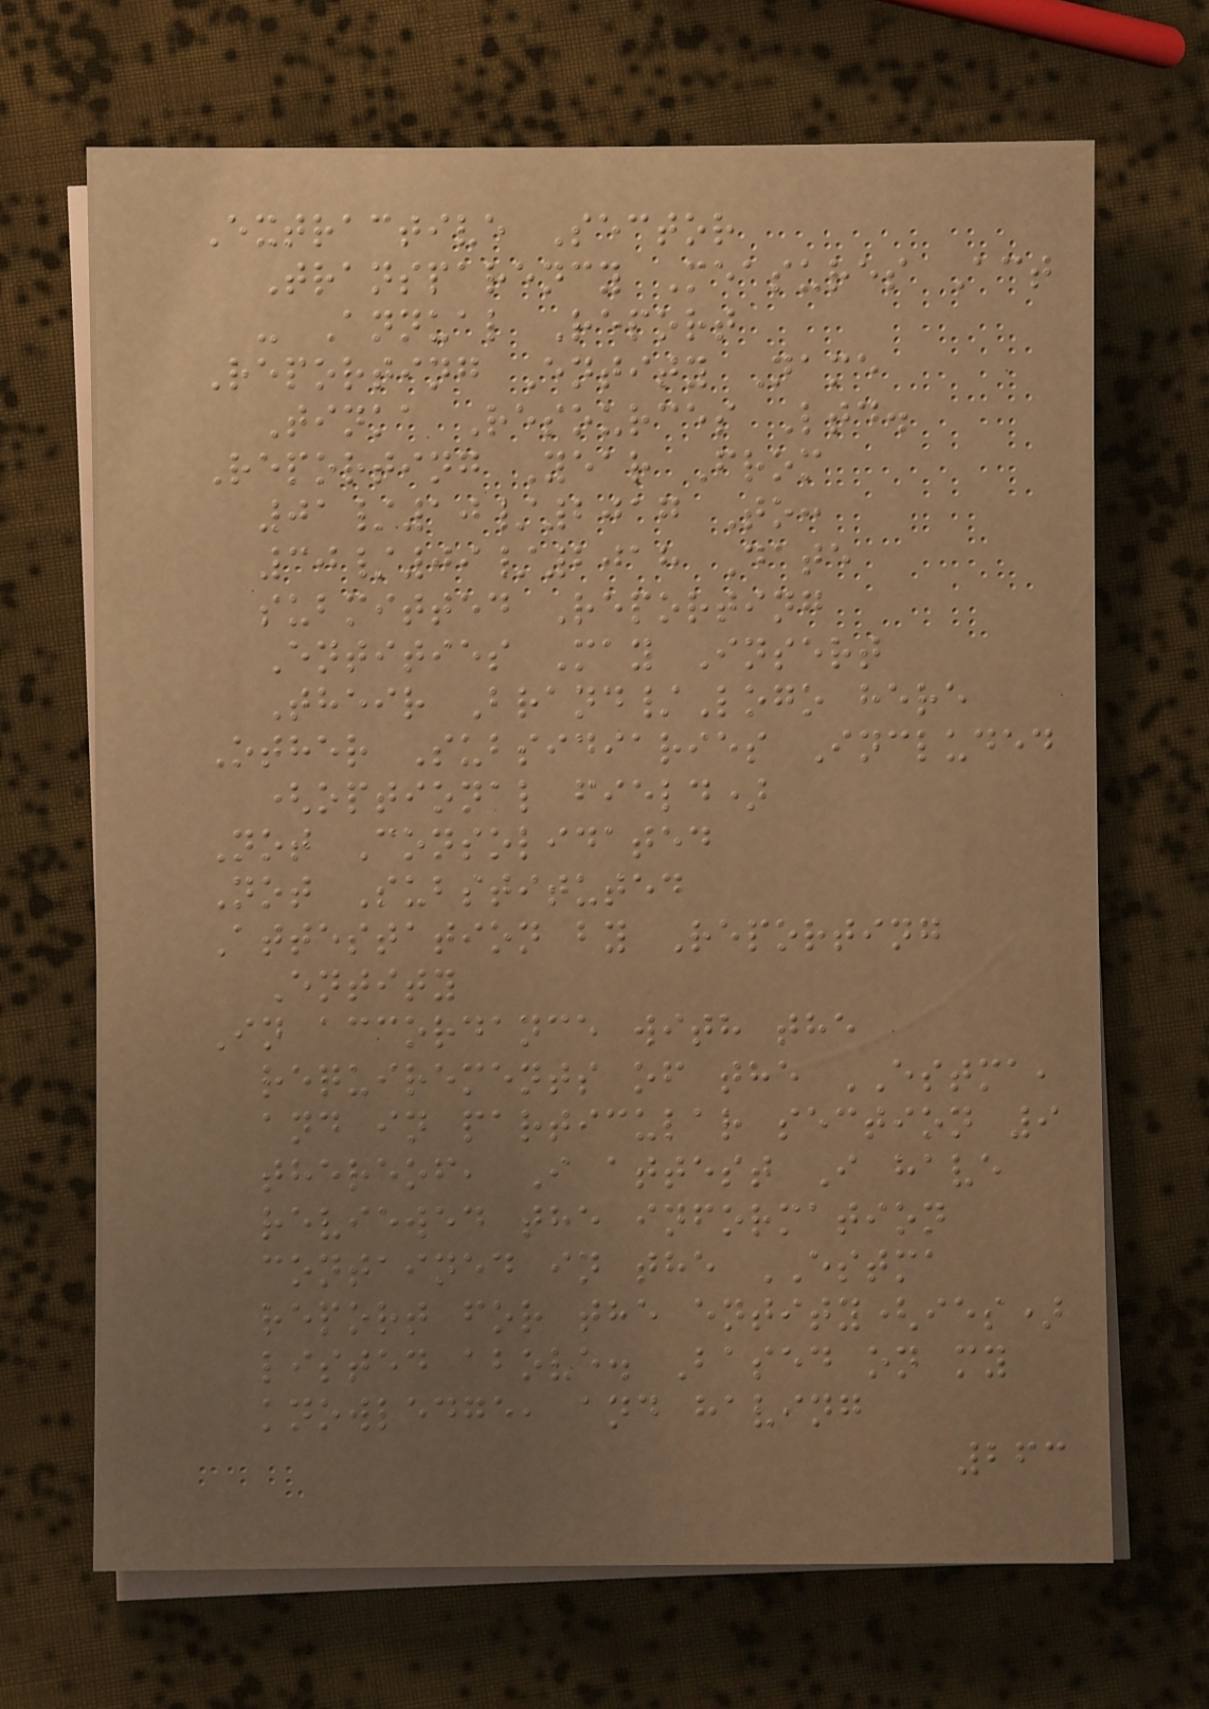Extractive Sector
Transparency Measures Act
- Annual Report
Reporting Entity Name
Tinka Resources Ltd.
Reporting Year From
01/10/2017 To:
30/09/2018 Date
submitted Reporting
Entities May Insert
Their Brand/Logo here
Other Subsidiaries Included
(optional field)
Not Consolidated
Not Substituted
Attestation by Reporting
Entity
In accordance with the
requirements of the ESTMA,
and in particular section 9
thereof, I attest I have
reviewed the information
contained in the ESTMA
report for the entity(ies)
listed above. Based on my
knowledge, and having
263
